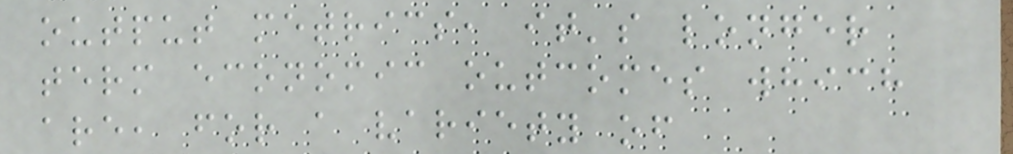output metrics, it's longer
term economic outcomes which
are, for a variety of
